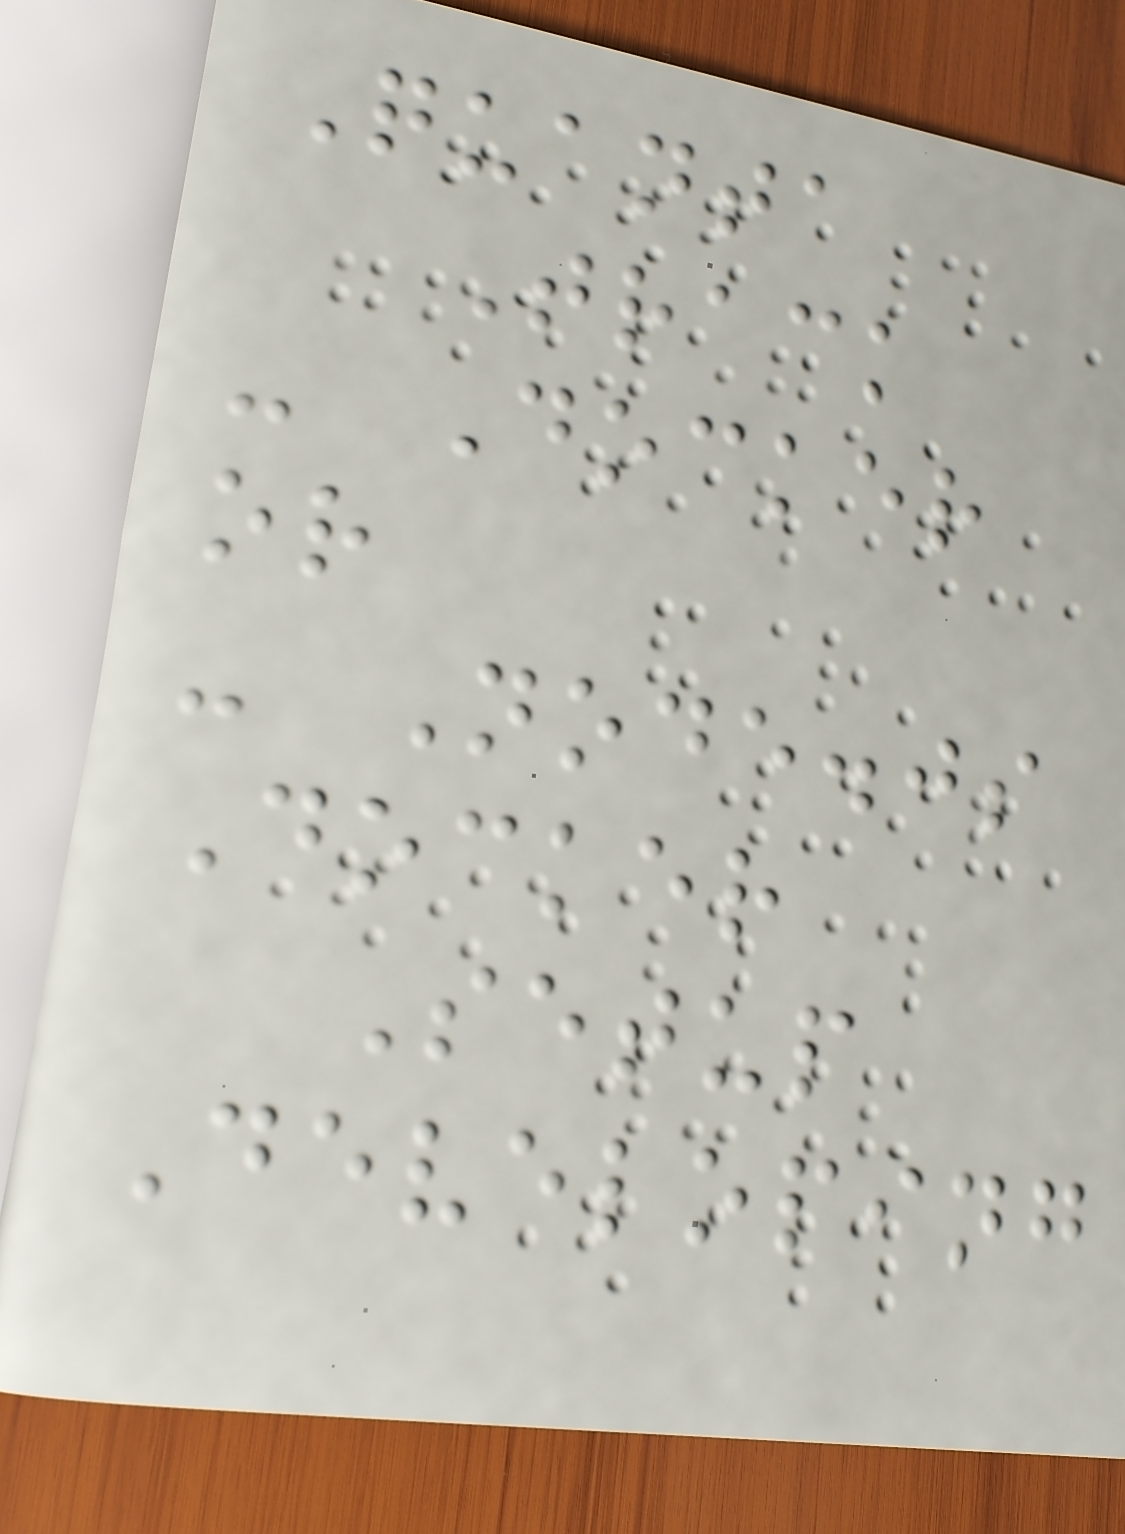Quanta
Track
- Docker
or
- Node.js
Docker
Setup
Developing
